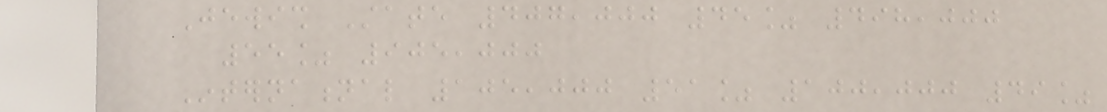Jewish State 407,000 45% 498,000
55% 905,000
International 105,000 51% 100,000 49%
